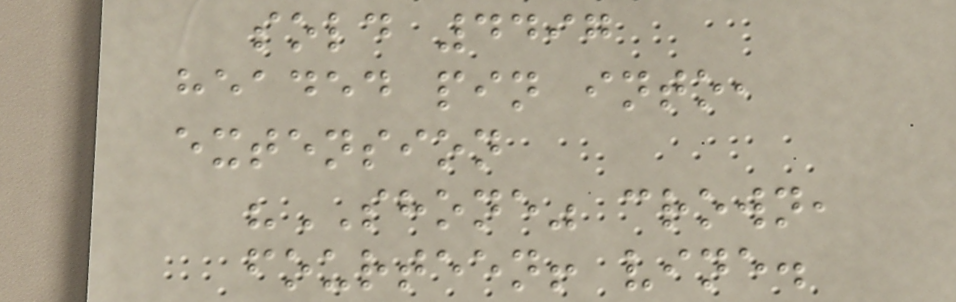sold 4497
headed pin into,
extension
"SHONE" crown,
fourteen! vine.
